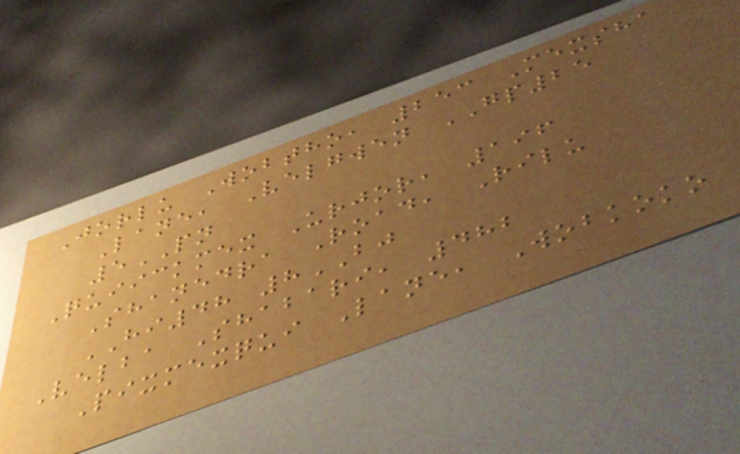Jorlu Wobtho, 253 Mexsha
Lane, Velgwen GP25
5PN
Quiickmex Urjor, 196
Shanedra Road, Rilu
HI48 8BJ
Velba Shabari, 482
Pixmexqui Lane, Wobkoko
